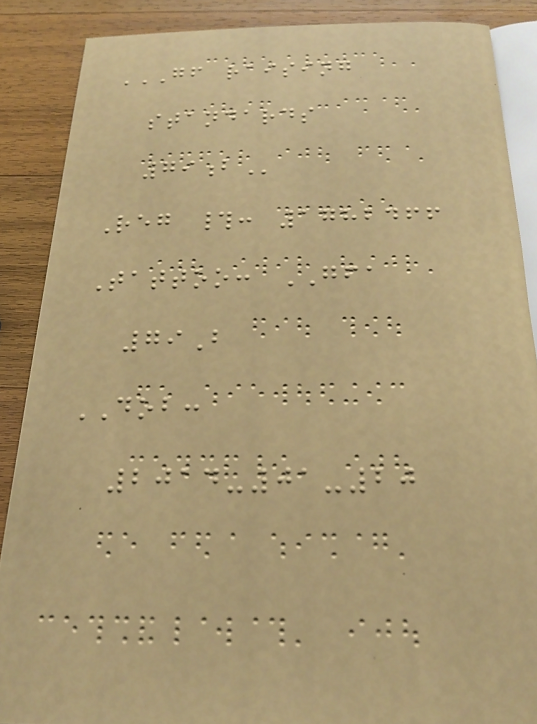GF RAISING
STANDARDS
79B
Reg #: 1782466
Tattoo: GFA
79B
DOB:
2014-01-20
